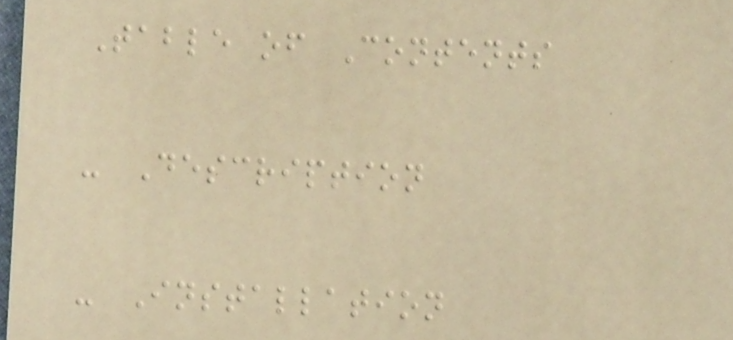Table of Contents
- Description
- Installation
